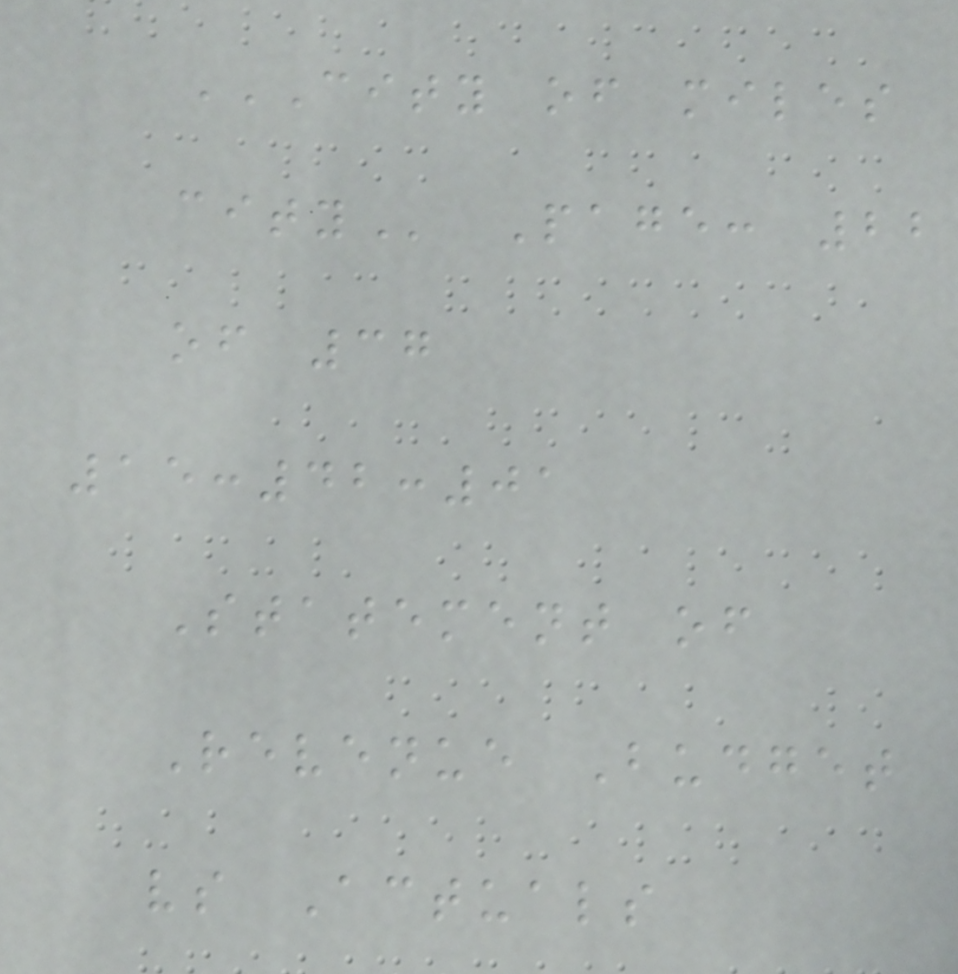CITY OF MILES
CITY Page: 22
of 37
15:42:01
Statement of
Revenue Budget
vs Actuals
